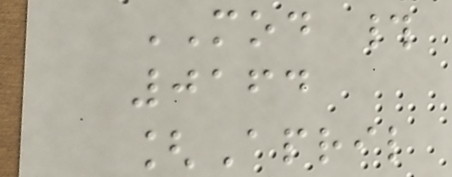MOD #
0164
[April
